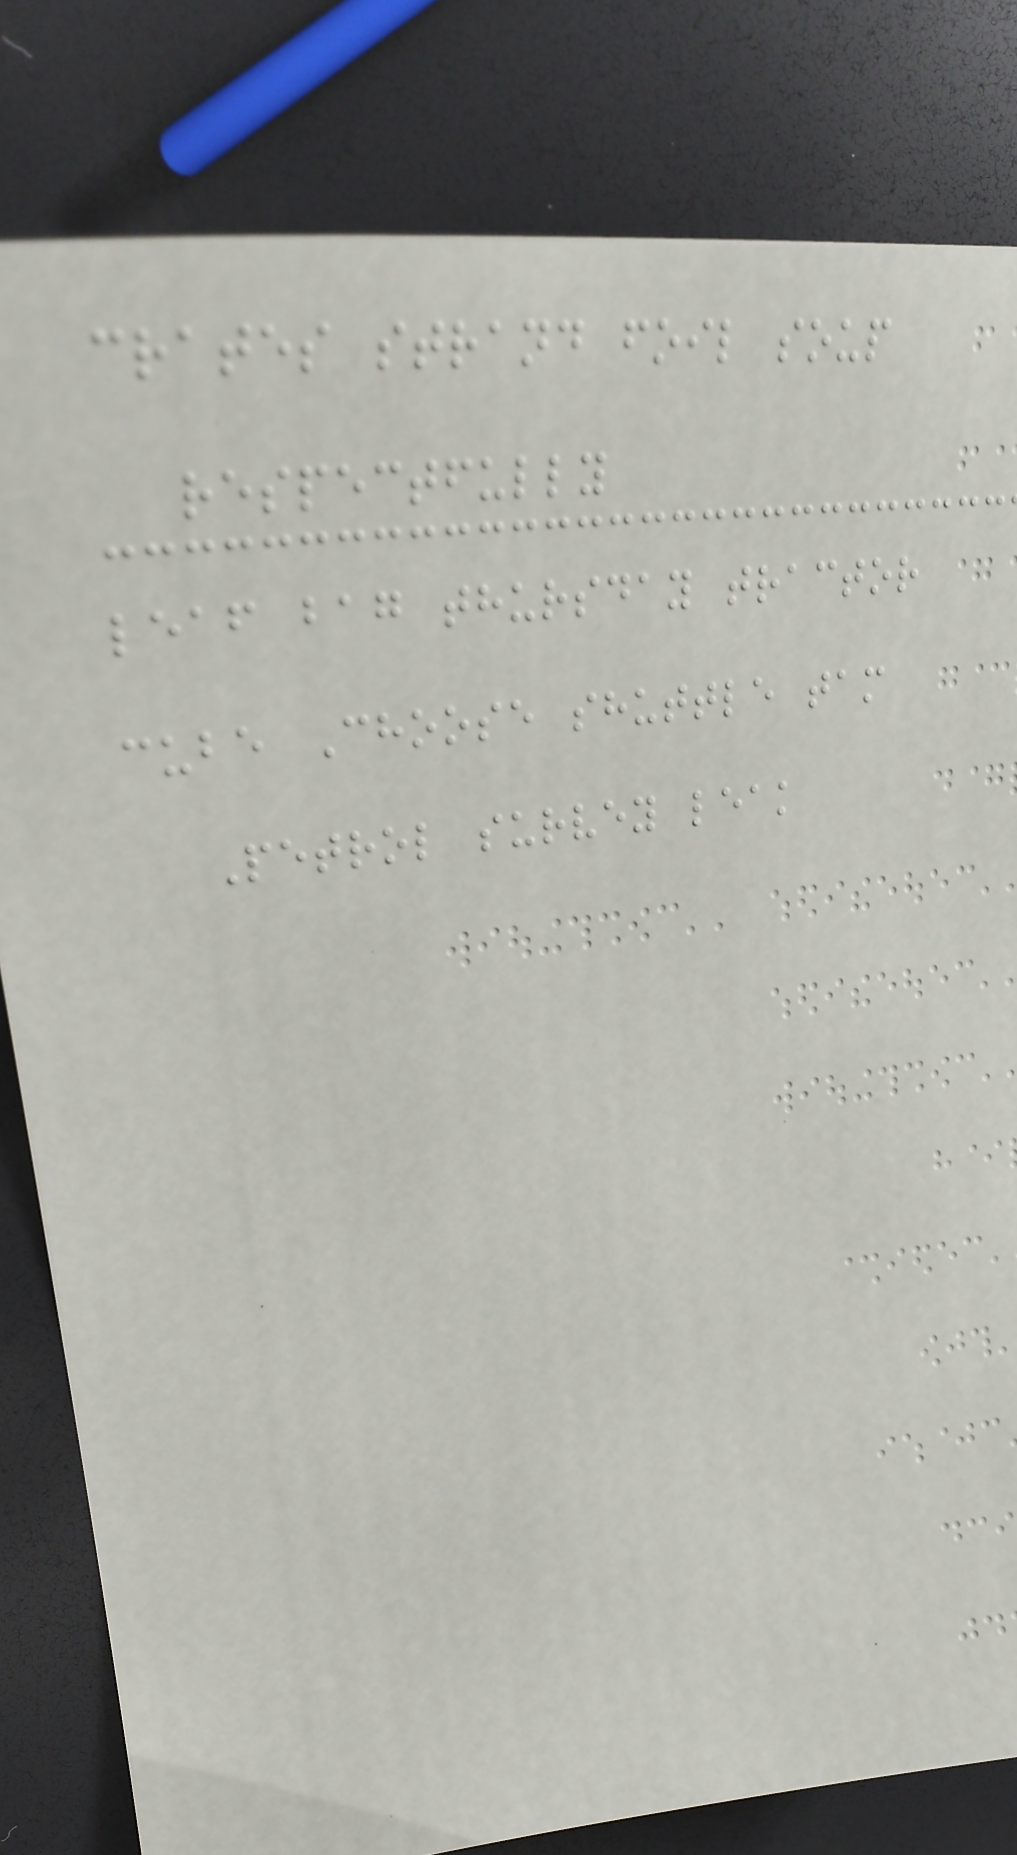crates strand foil soup
respectfully
leaf bag thursday tractor
cube Choose shuttle tam
Petrol survey leak
